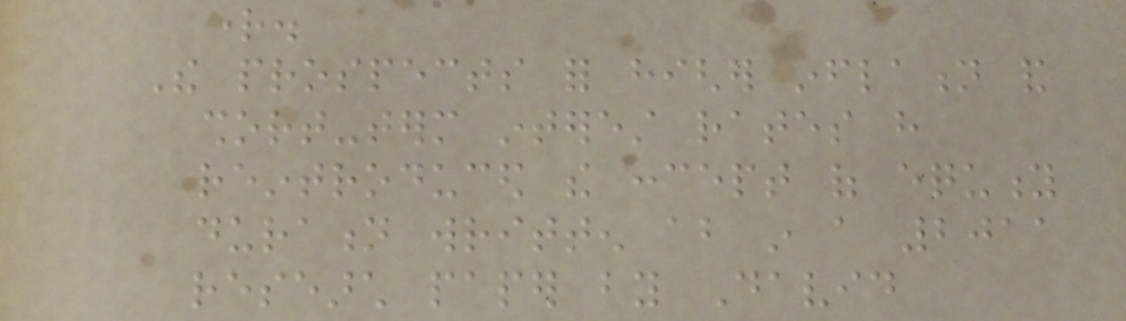right.
The prospects for higher inflation and
short-term interest rates have
reintroduced the concept of equity
duration written about in a 2011
research paper by David
